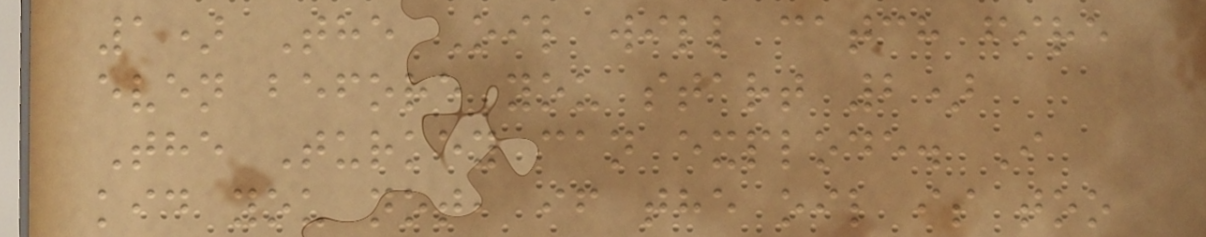1) The Oil will catch fire
even before you start 2)
The Turkey can explode. I
kid you not, if the oil is too
